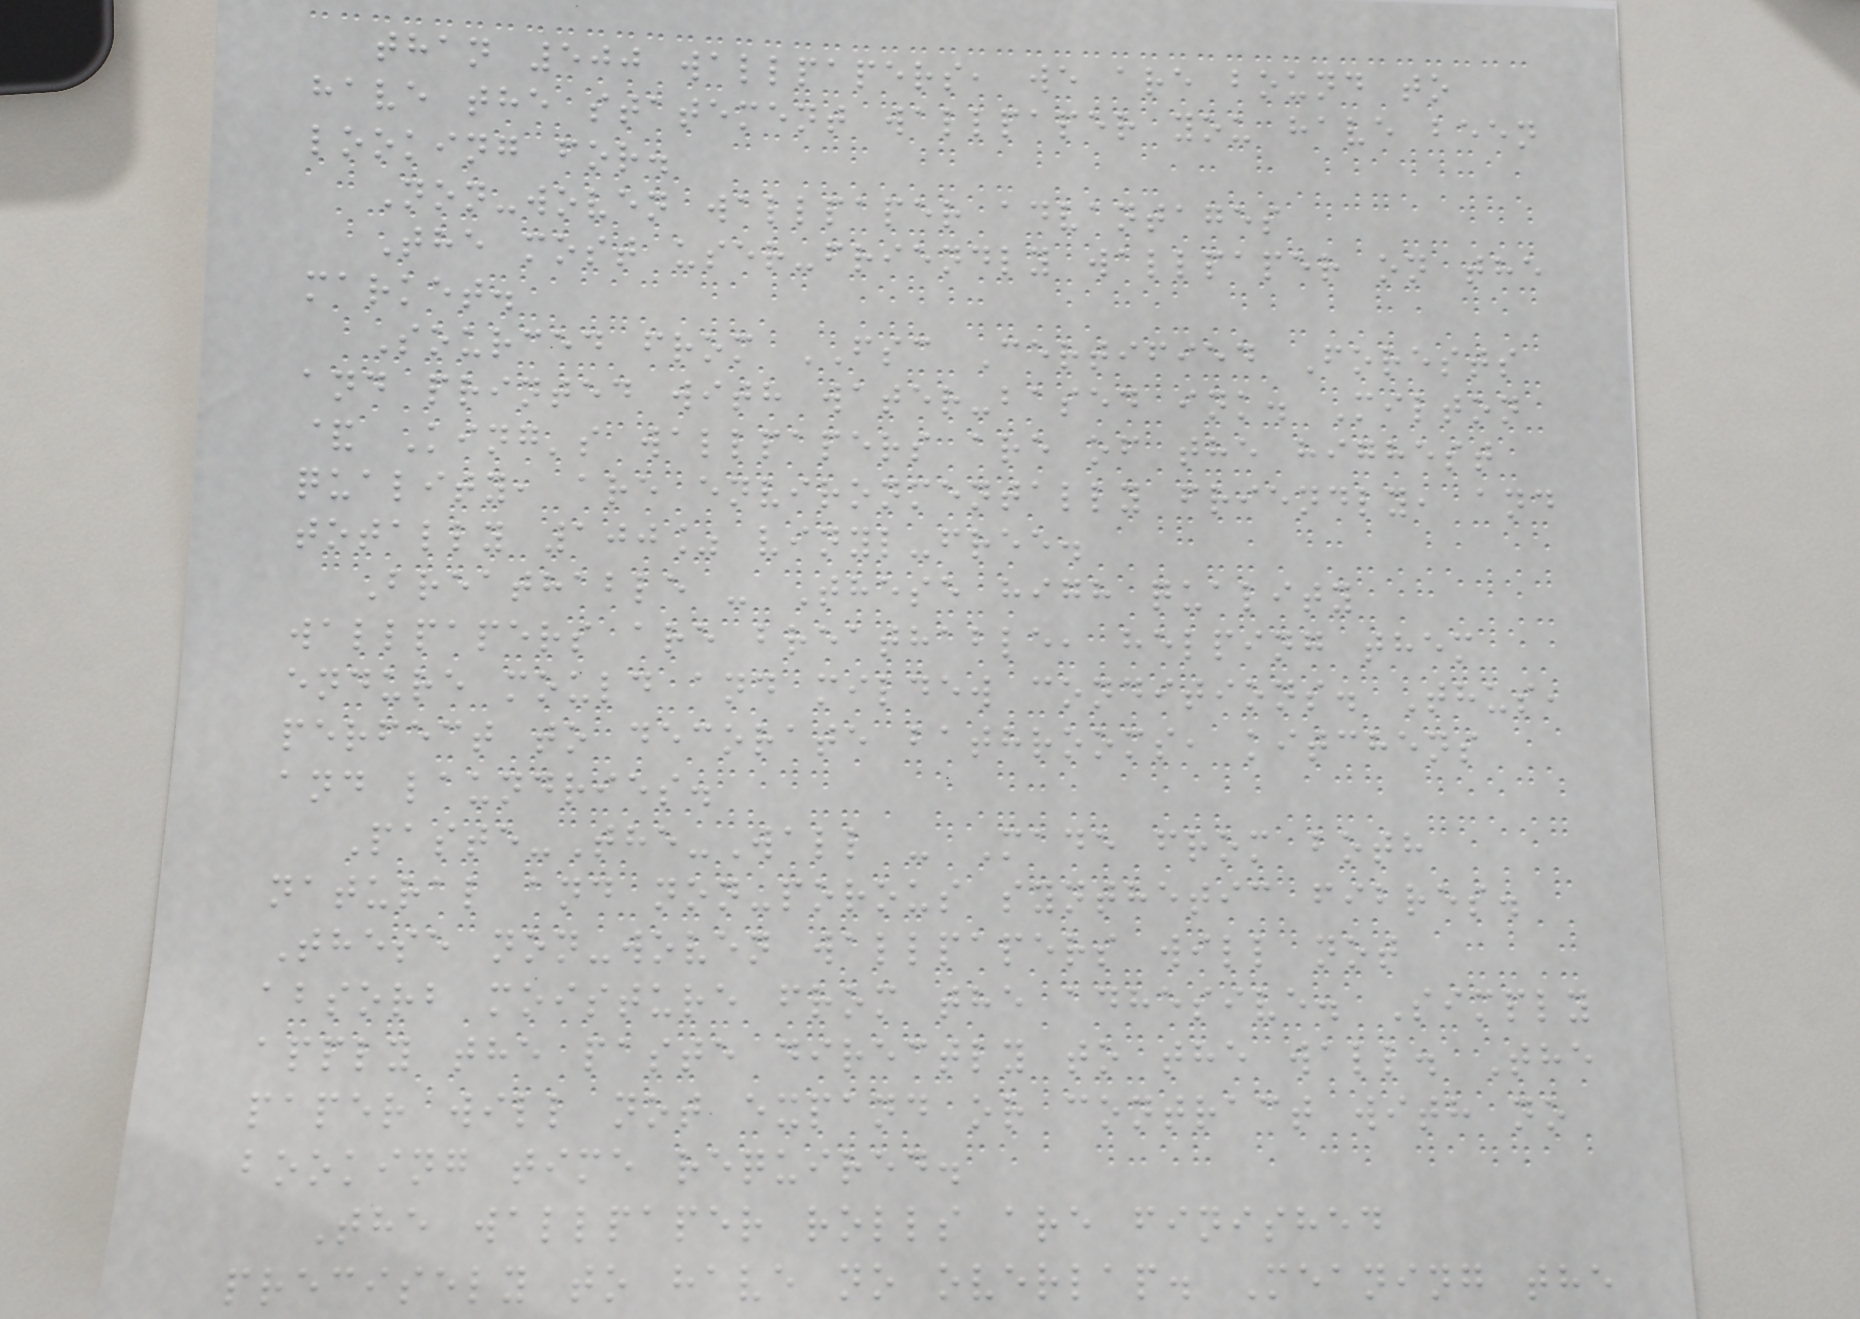than 500 wallpapers, we are bound to
have the statement wallpaper you have been
looking for.
Non-woven wallpaper advantages
The most user-friendly wallpaper on the
market.
Sourced from FSC Certified Forests
and printed with water-based ink. Milton
& King's wallpapers are of the highest
quality, are environmentally friendly, and
totally 100% vinyl-free.
Breathable - These high quality
wallpapers are breathable, helping them
endure mould and mildew conditions. Thus,
perfect to decorate bathrooms, kitchens
and laundries.
Paste-The-Wall - Made from both
natural and non-porous synthetic fibres.
These non-woven wallpapers will not
absorb moisture from the adhesive. Simply
apply the paste directly to the wall. The
paper will not expand or contract with no
booking time required.
The wallpaper rolls are finished
precisely to have no overlap. Meaning the
